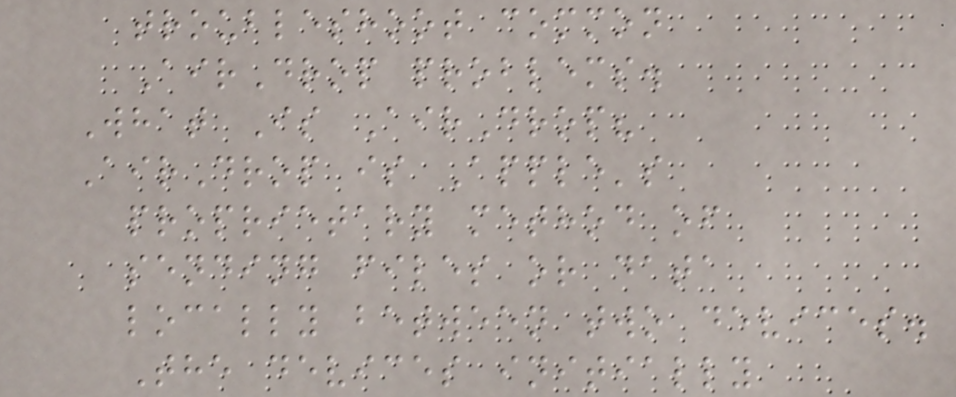troubleshoot common
AirDrop problems.
What Is AirDrop?
AirDrop is Apple's
proprietary method of
sending files or data
locally between two devices.
The devices initially
